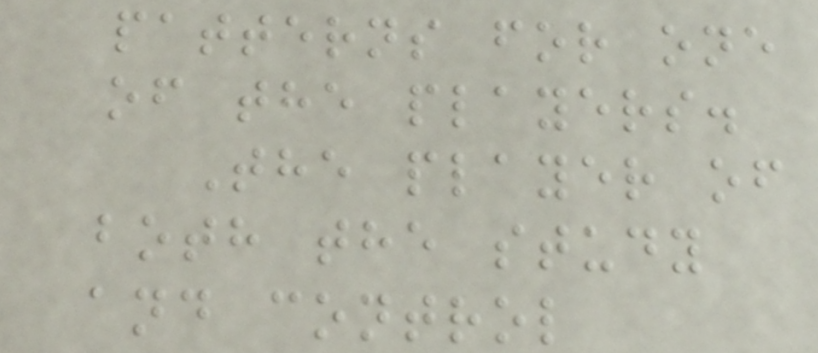patterns for one
of the players.
The player of
both the study
and control
